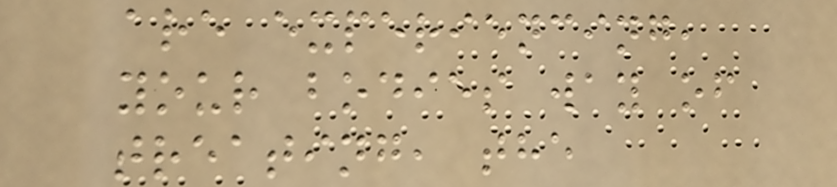are experiencing,
your bodies way of
treating, the
